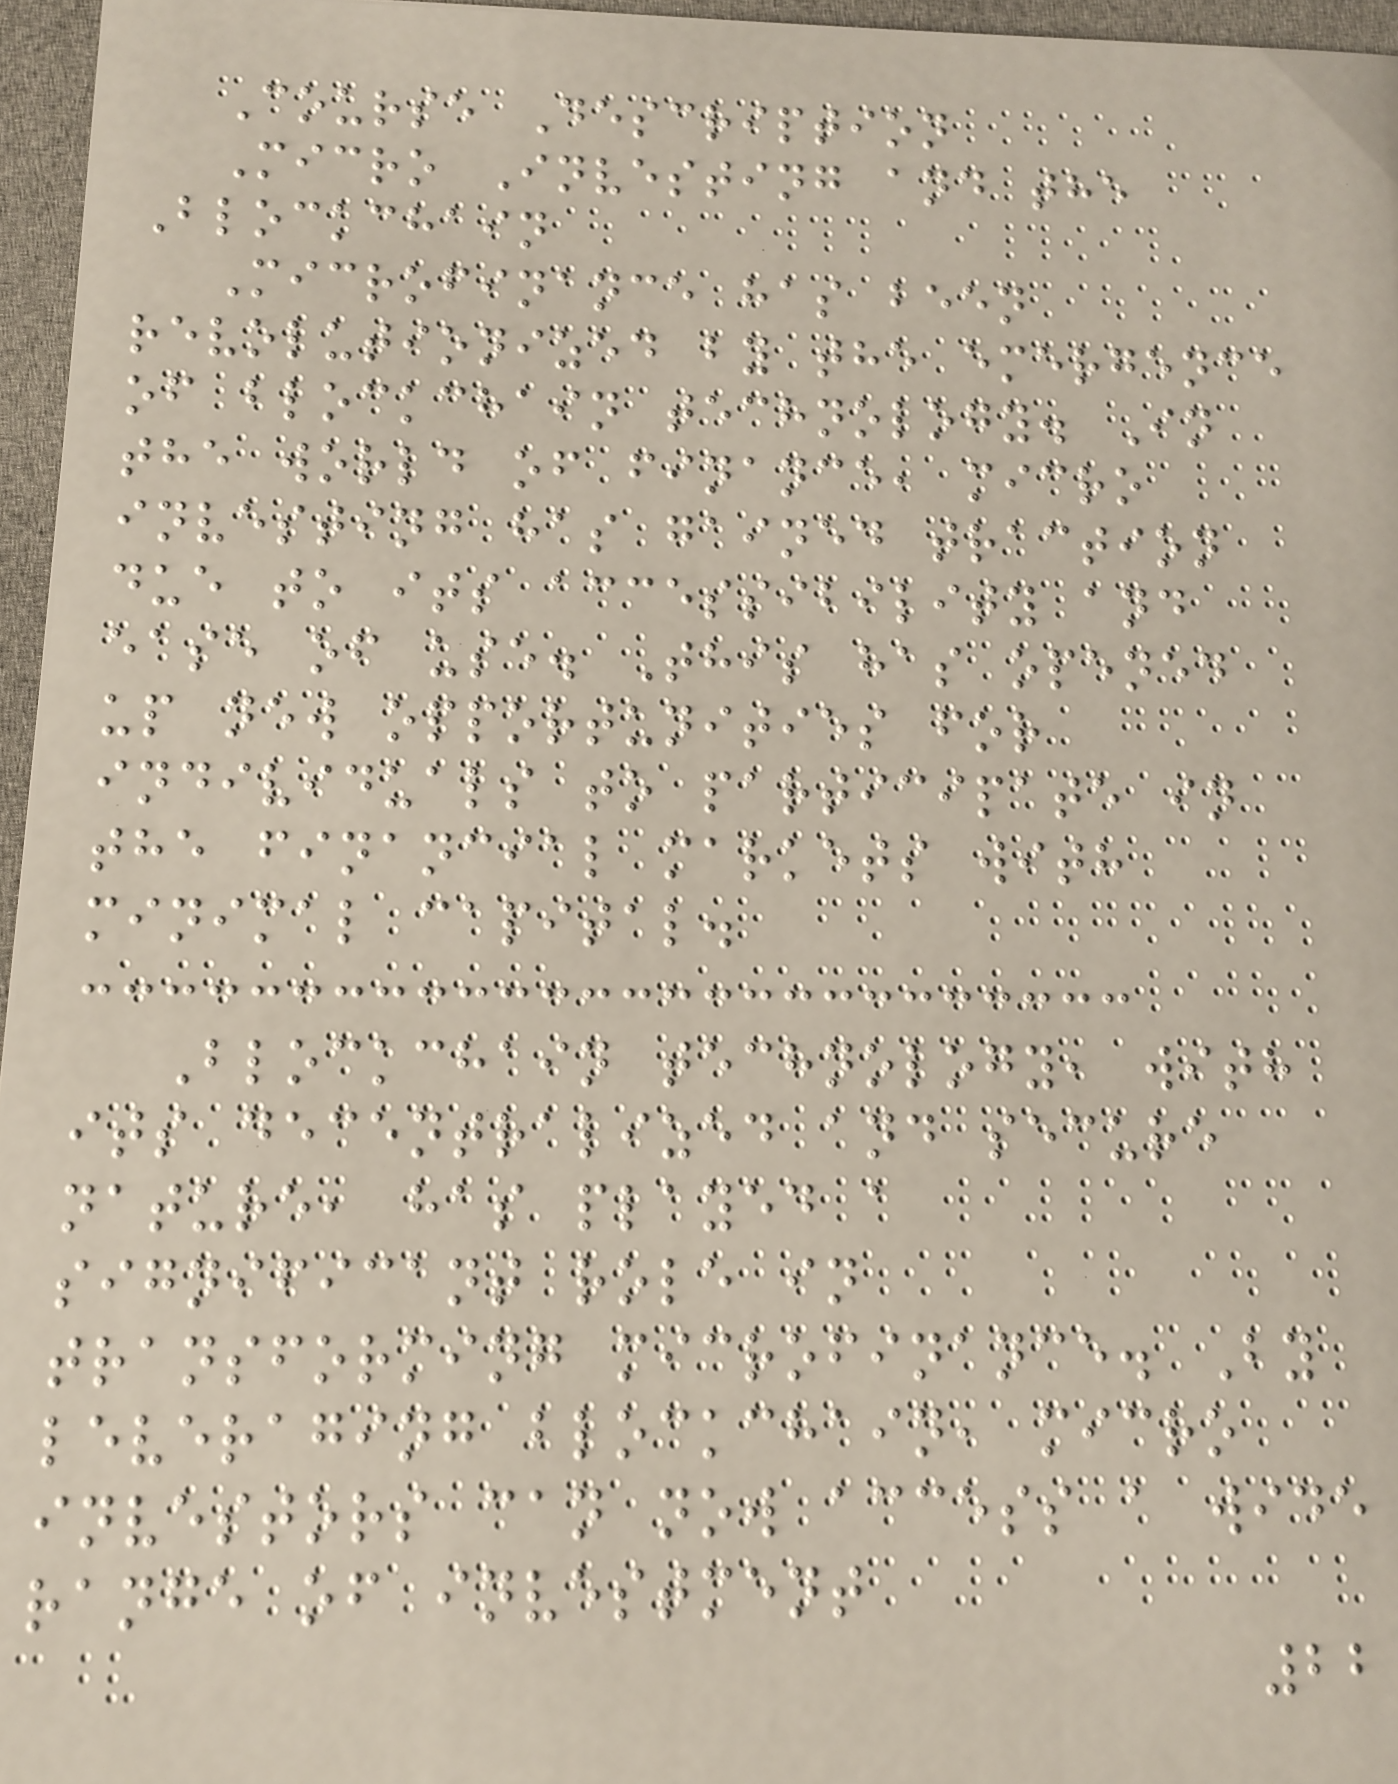Course Description
Micro Investing and the
Blockchain
Microfinance has been
revolutionized by the emergence
of blockchain technology. In
the world of finance, micro
investing has gained traction
due to its accessibility and
ease of use. This has opened
up new opportunities for
individuals to participate in
the financial markets with
minimal capital.
Blockchain technology, with
its decentralized and secure
nature, has played a
significant role in
transforming microfinance. By
leveraging blockchain, micro
investors can now access a wide
range of investment
22
